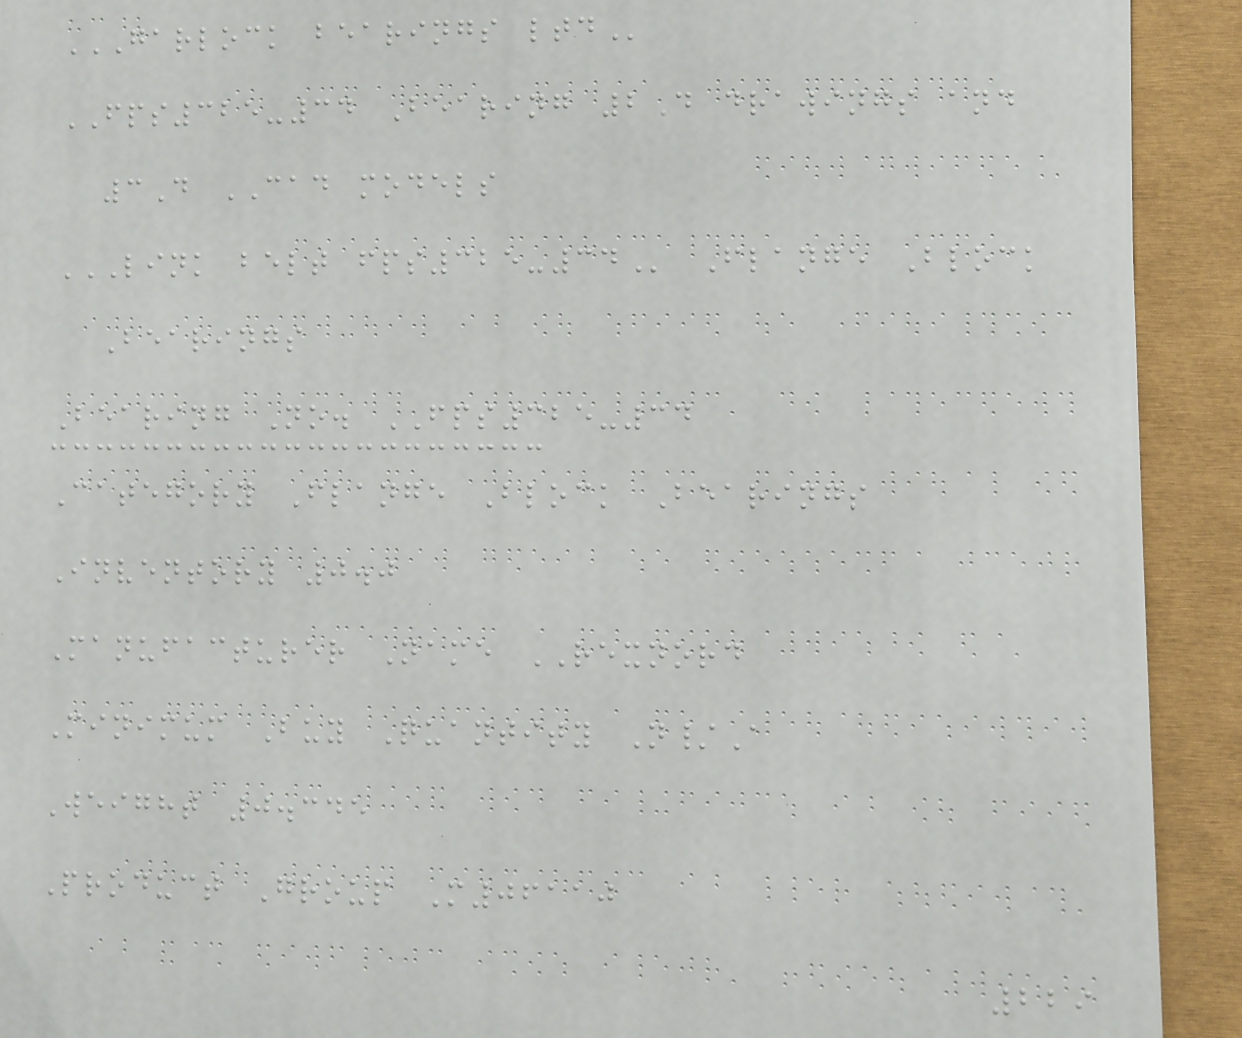GARLOCK BEARINGS LTD
FPS325-34 Bearing 2D drawings and
3D CAD models
LINK BELT FPS325-34 Flange Block
Bearings
Bearing No. FPS325-34
Category Flange Block Bearings
Inventory 0.0
Manufacturer Name REXNORD
Minimum Buy Quantity N/A
Weight 0.345
Product Group M06110
229
